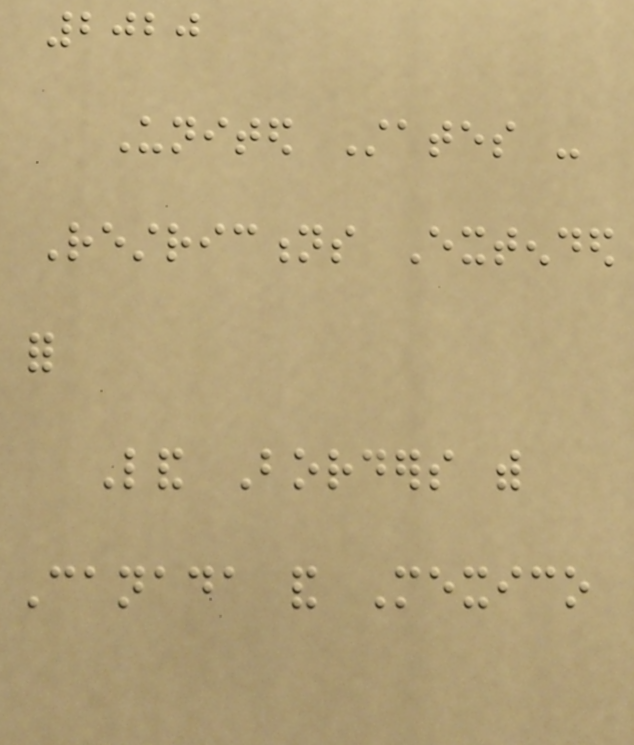2020
United States -
Restrictions Extended
for
Land Borders with
Canada and Mexico
